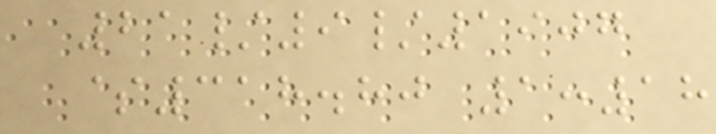21/9/1907
$318.80 1:18
